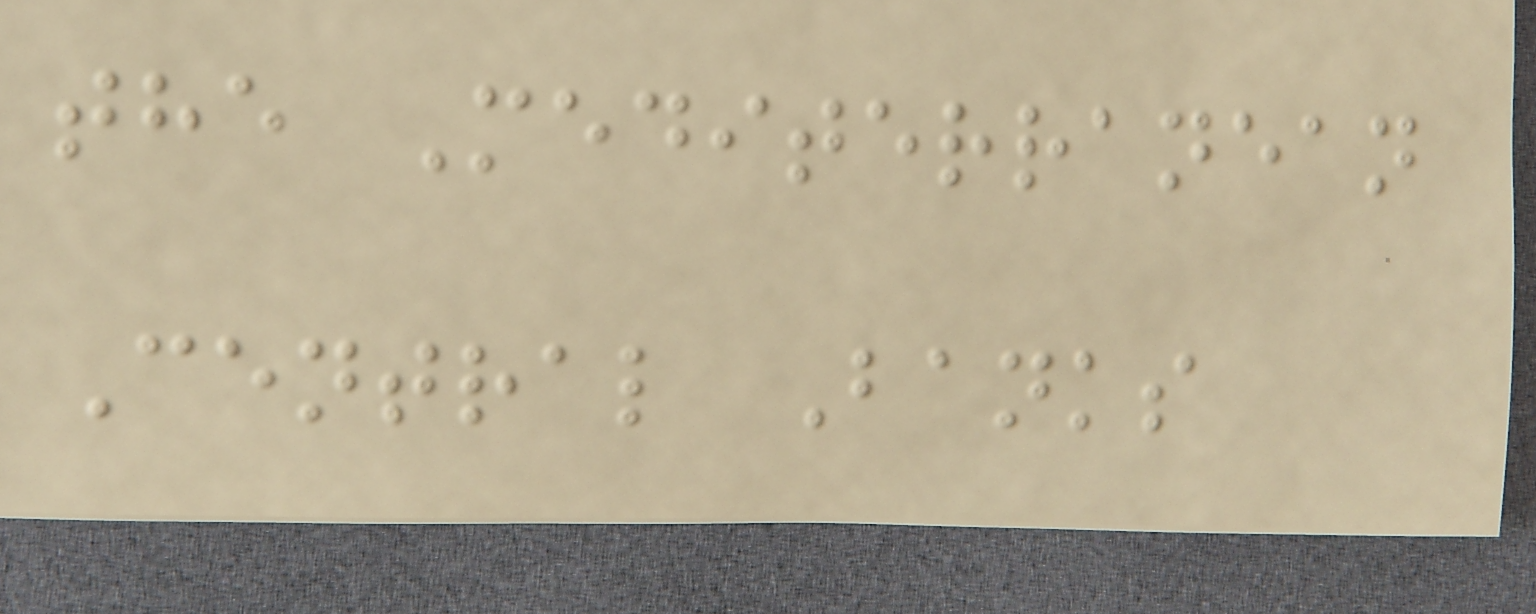the Mediterranean
Central Banks
